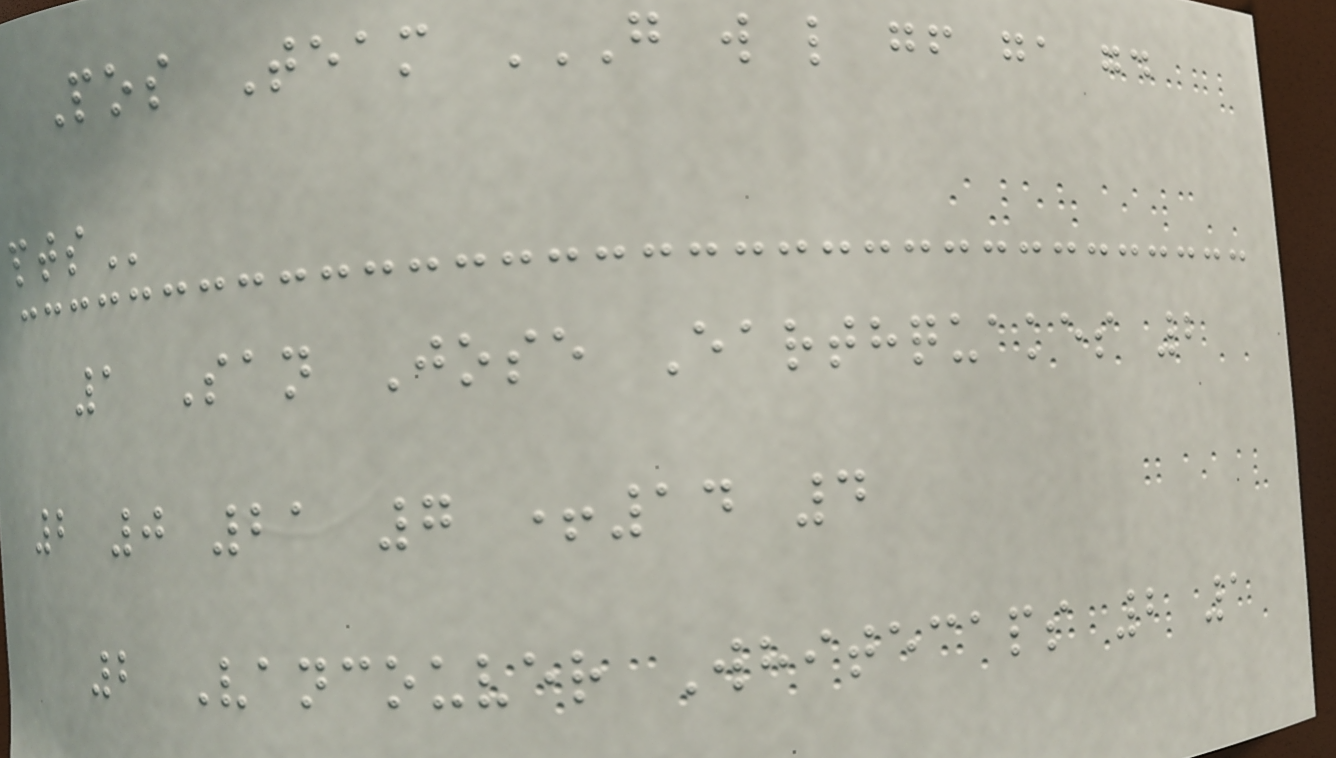Pos Team G W L GF GA GD
PTS
1 San Jose Earthquakes 2
2 0 21 7 +14 4
2 Vancouver Whitecaps 2 1
